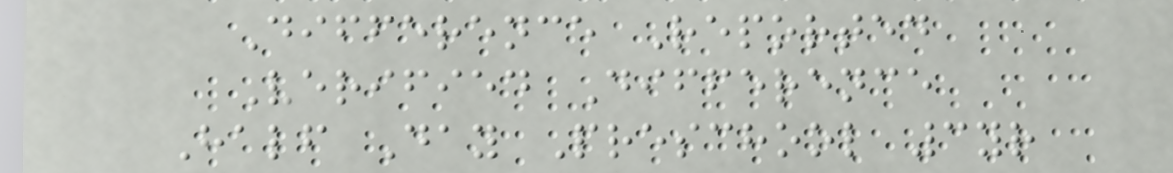Difference Reported
Verified Difference
Half Day Preschool 3yr
